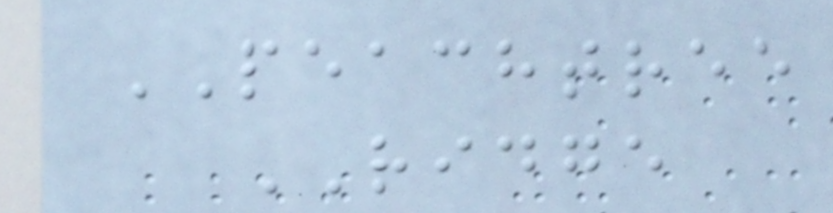PEACHTREE
RIDGE
